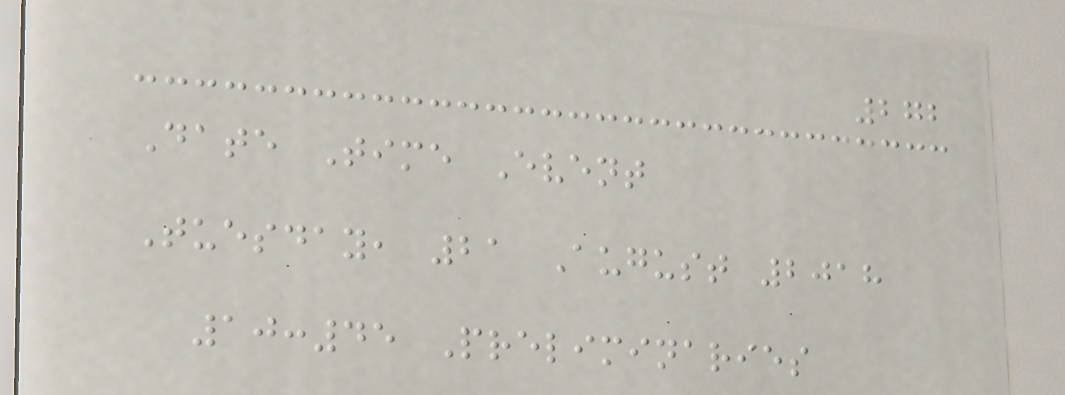272
Date Time Event
Tuesday, 21 August 2018
10:45 Preliminaries
